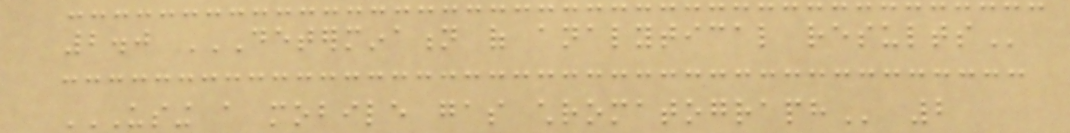2.0 DETERMINATION OF ANALYTICAL RESULTS
USING A MOBILE GAS CHROMATOGRAPH 2
